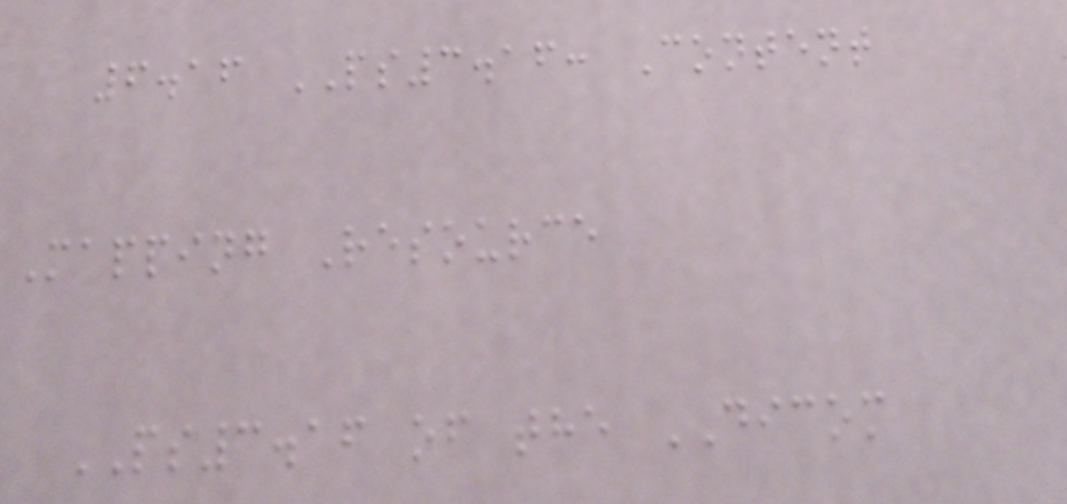6.16 PS3.16: Content
Mapping Resource
PS3.16 of the DICOM
